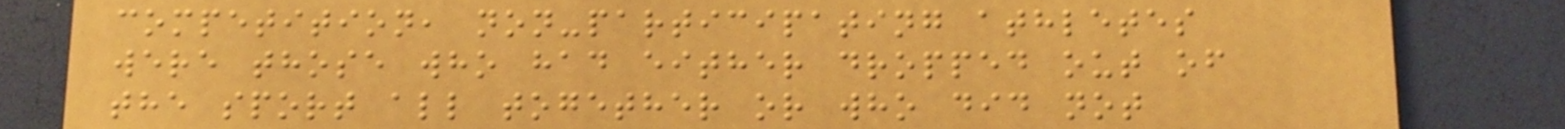competition, non-participating athletes
were those who had either dropped out of
the sport all together or who did not
